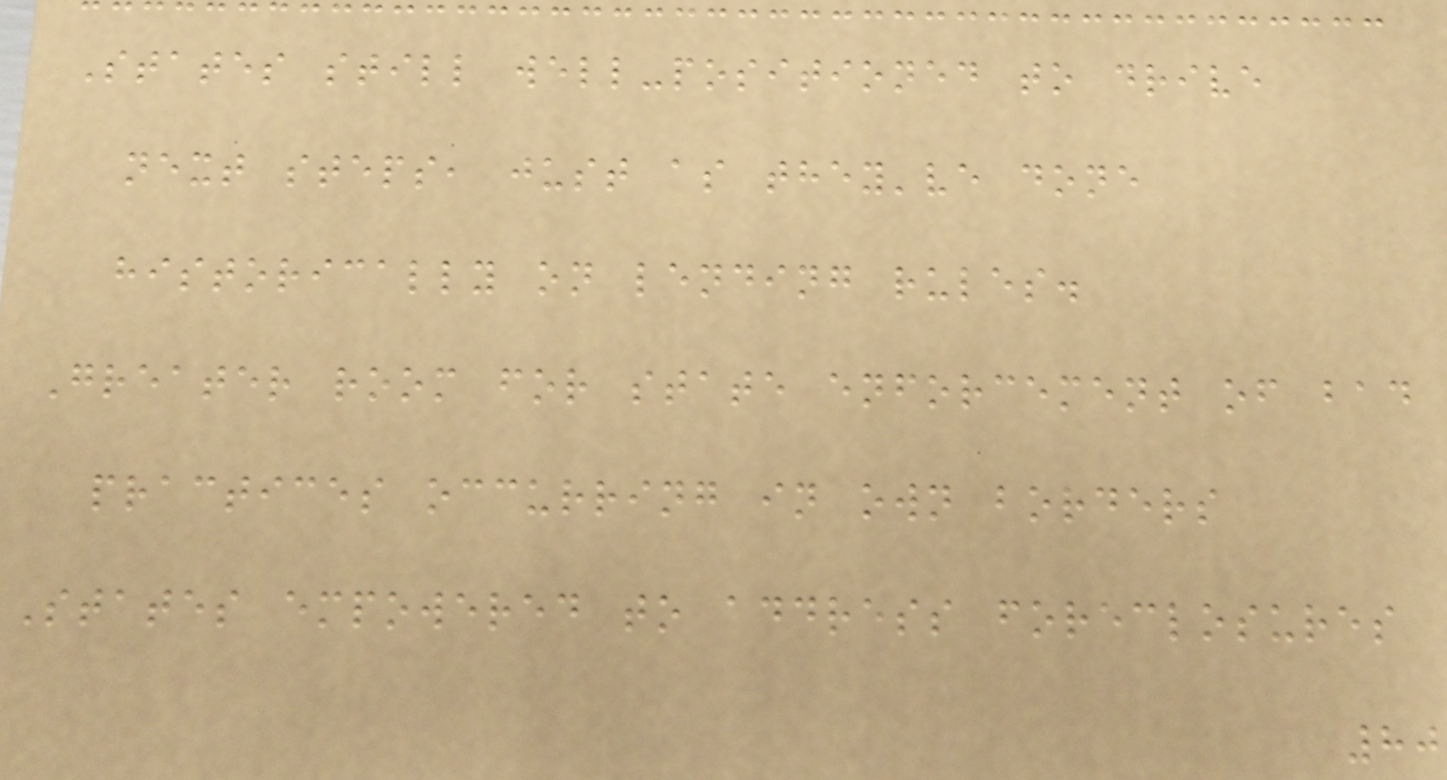States still well-positioned to drive
next steps, just as they've done
historically on lending rules.
Greater room for state enforcement of bad
practices occurring in own borders
States empowered to address foreclosures
80
